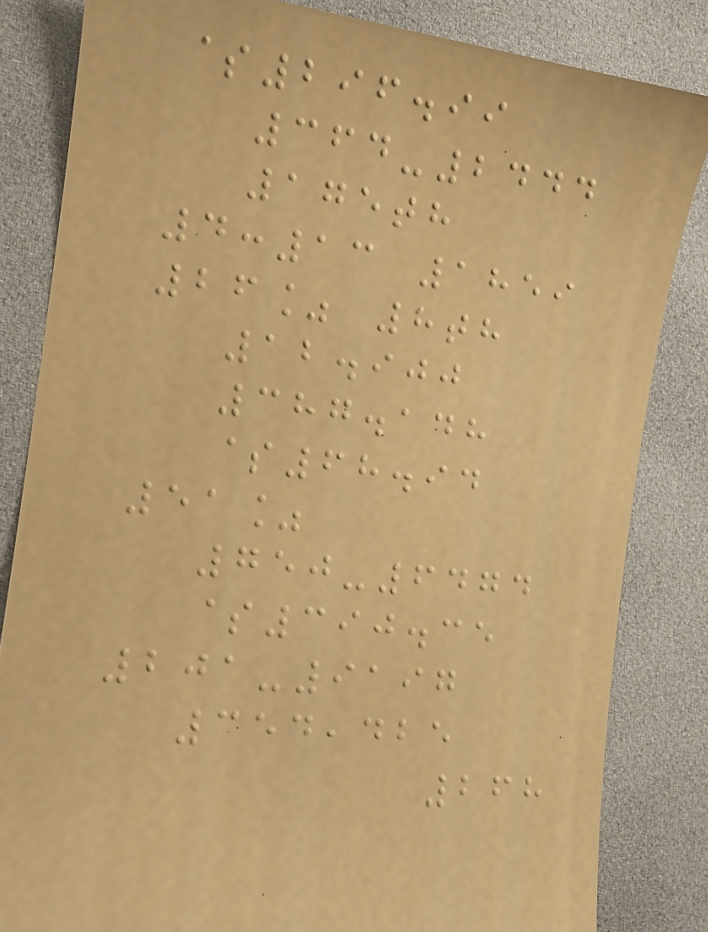$296.99
364-2444
175th
4:13 1859
26% 8th
12.900
387.148
$68.94
51%
750-6474
$390.35
201-9197
354,425
268
